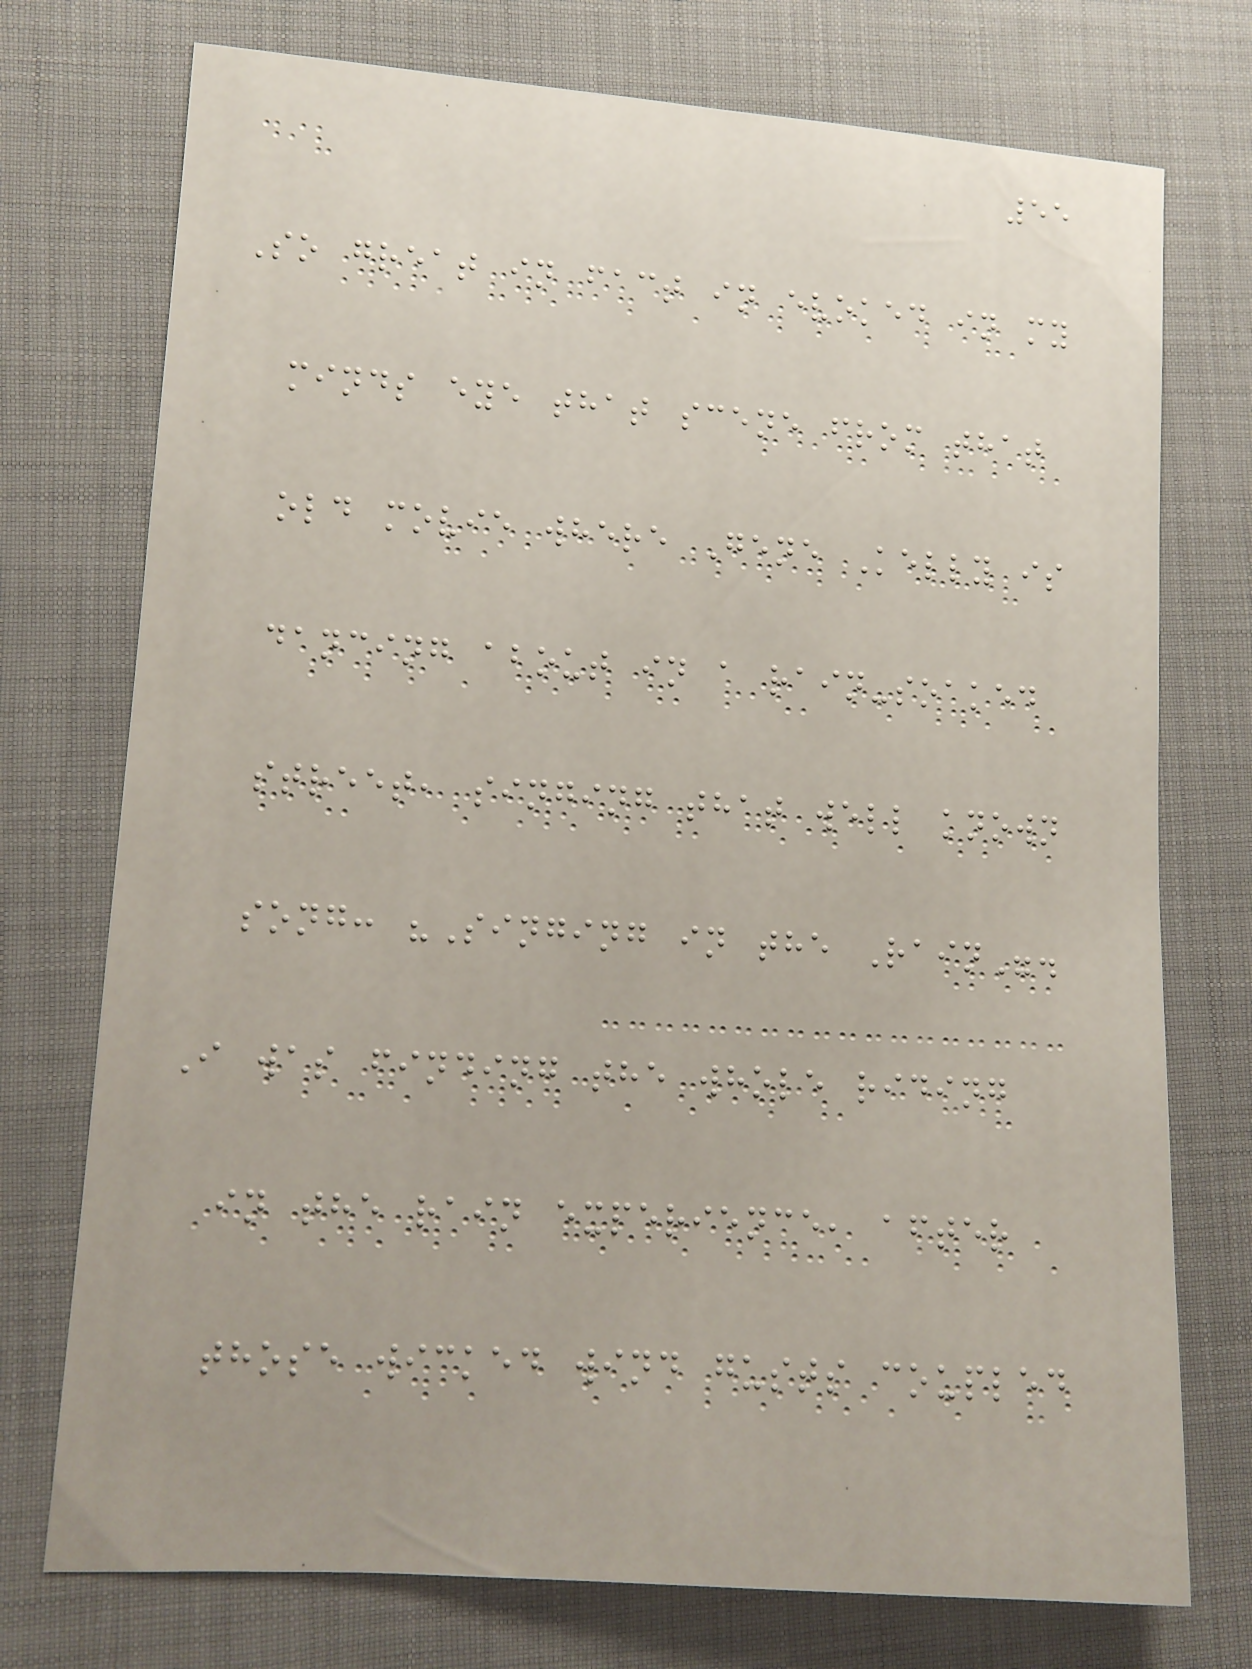55
So great in fact in evoked in my
minds eye that scene from that
old movie where Gene Kelly is
dancing about in a rain-soaked
street, singing that well known
song: "Singing in the Rain".
I was finding the whole riding
in the rain experience, after
those wicked wind gusts coupled
